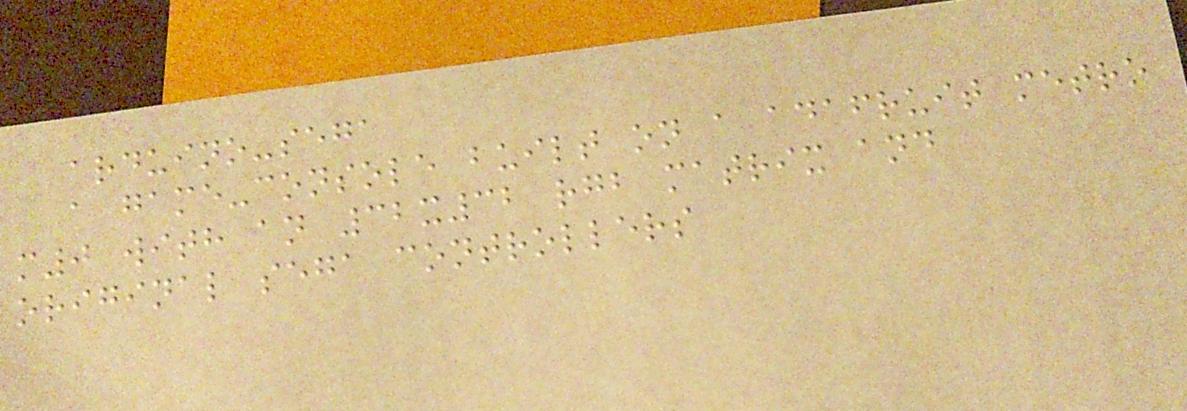arduino-sega
a game-console built on a adafruit metro
m0 with an 32x32 rgb matrix and
original sega controllers
